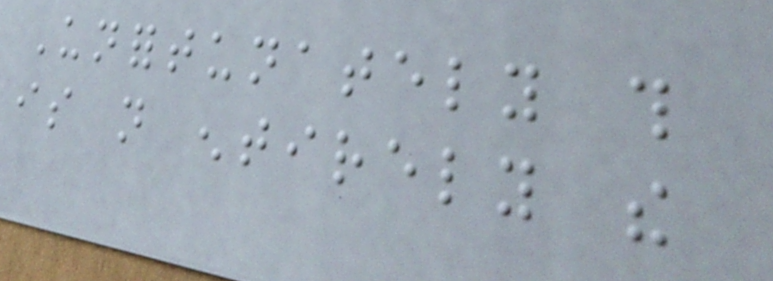Unfortunately this
is not entirely the
